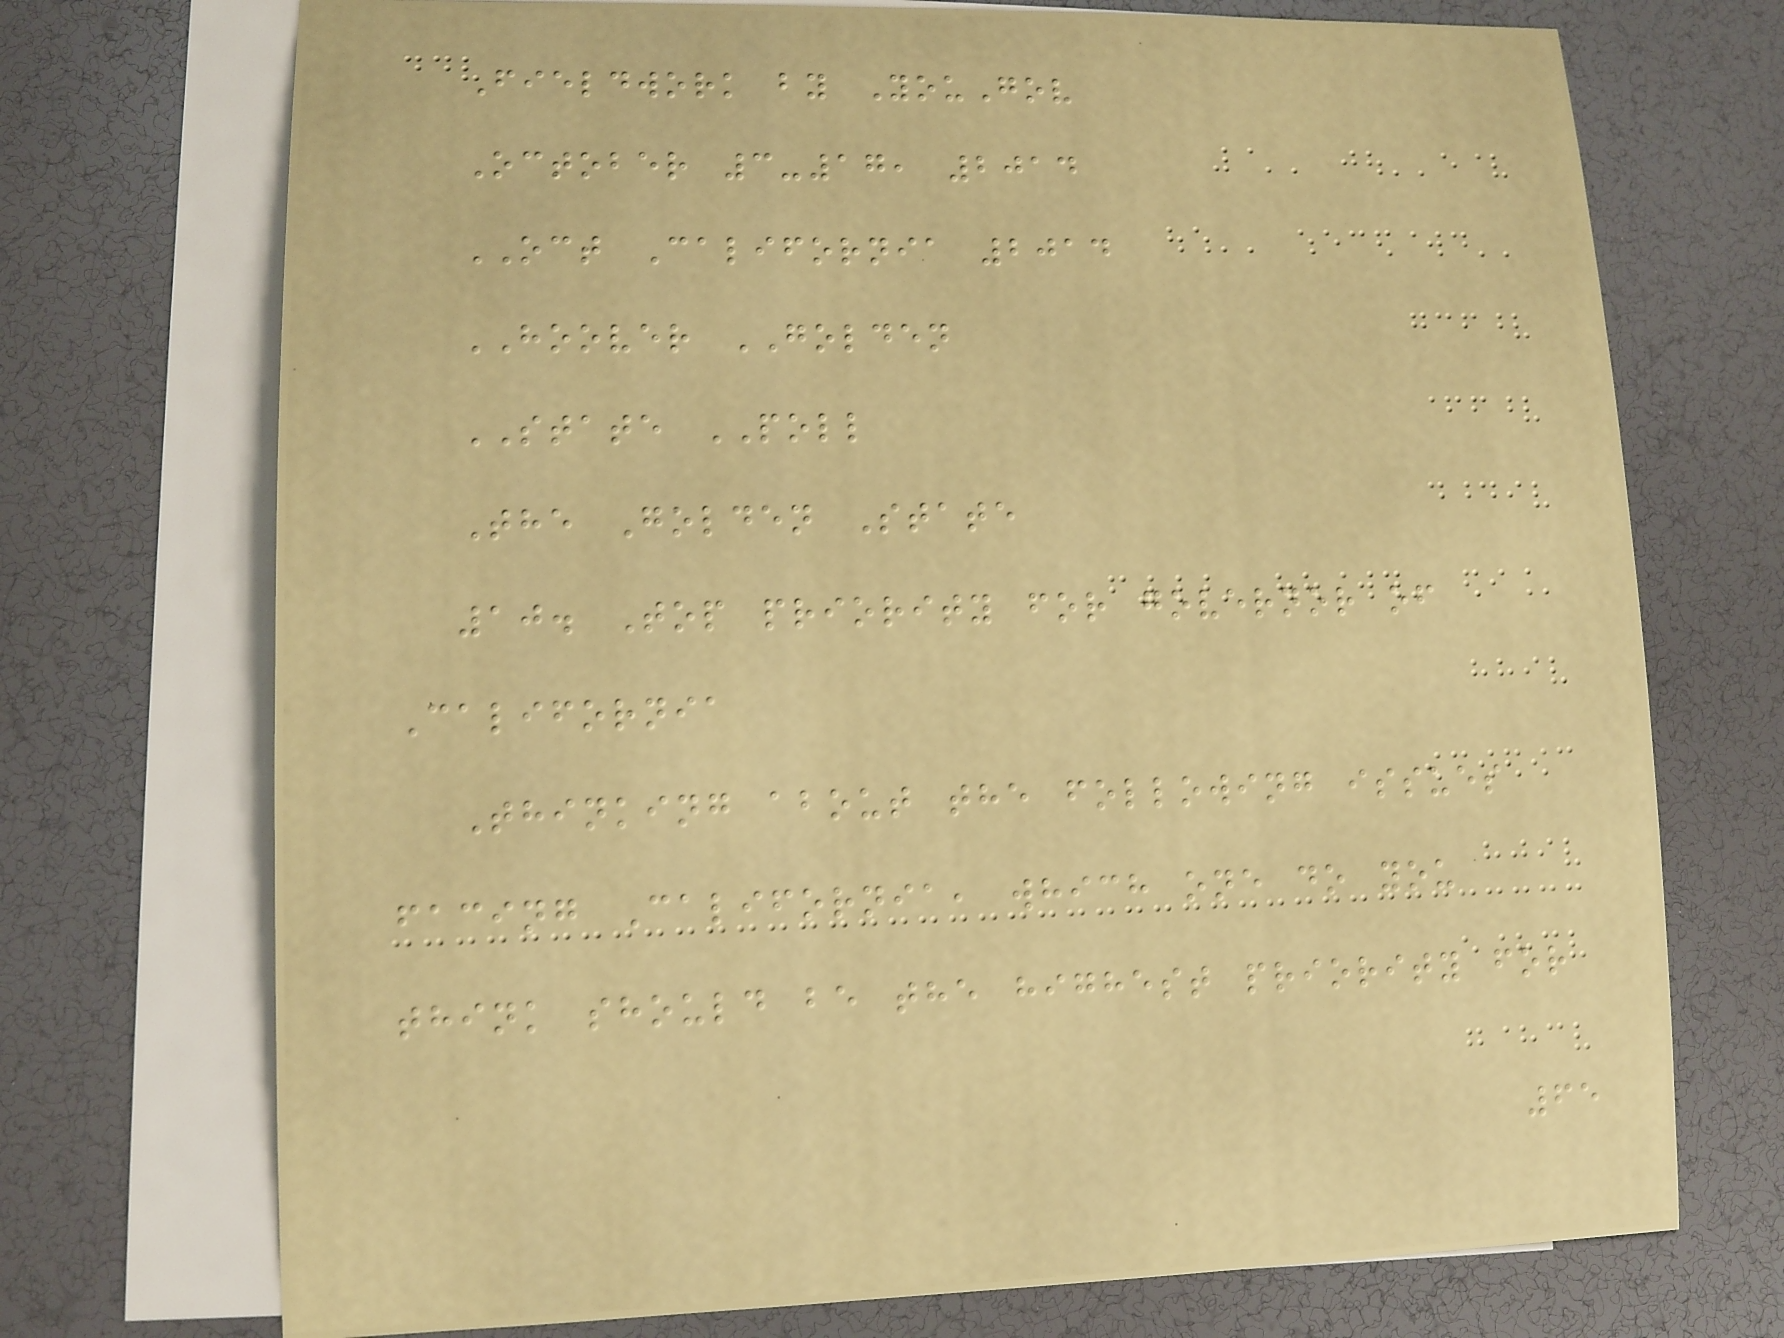Fieldwork by YouGov
October 3-17, 2014
OCT California 2014
HOOVER GOLDEN
STATE POLL
The Golden State
10. Top priority for governor of
California
Thinking about the following issues
facing California, which one do you
think should be the highest priority for
65
